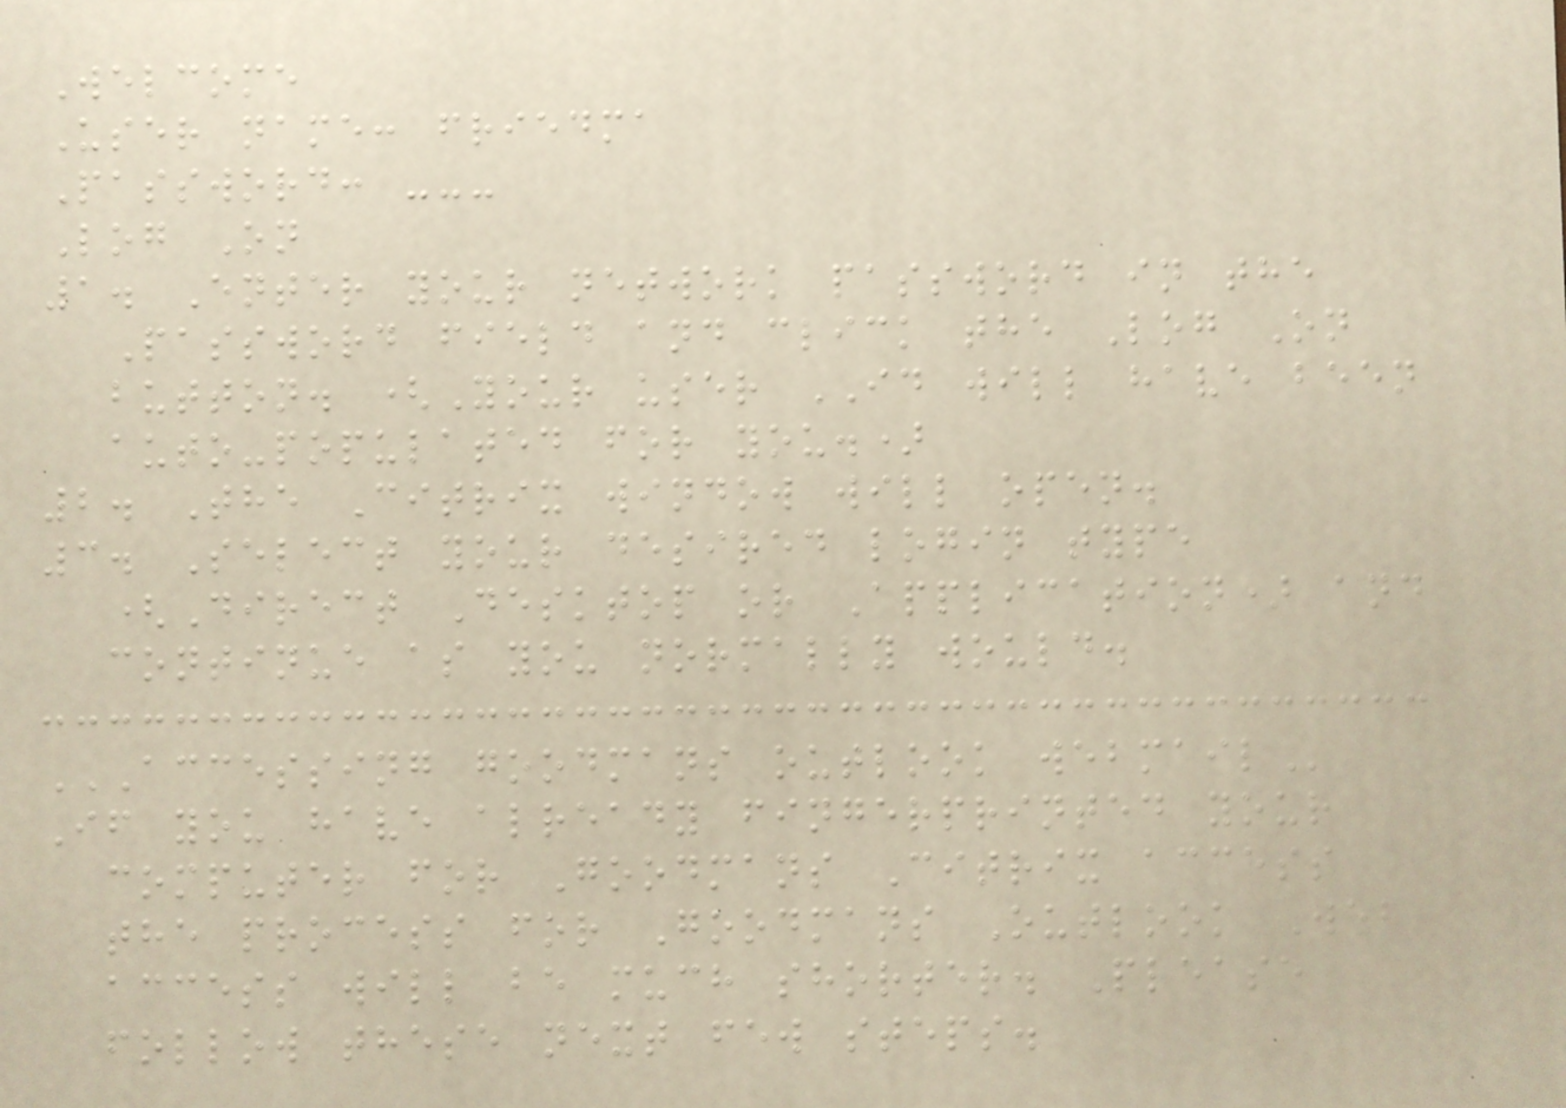Welcome
User name: friedma
Password: ---
Log On
1. Enter your network password in the
Password field and click the Log On
button. (Your user ID will have been
auto-populated for you.)
2. The Citrix window will open.
3. Select your desired login type
(Direct Desktop or Application) and
continue as you normally would.
ACCESSING GOODMANS OUTLOOK WEBMAIL
If you have already fingerprinted your
computer for Goodmans Citrix access
the process for Goodmans Outlook Web
access will be much shorter. Please
follow these next few steps.
